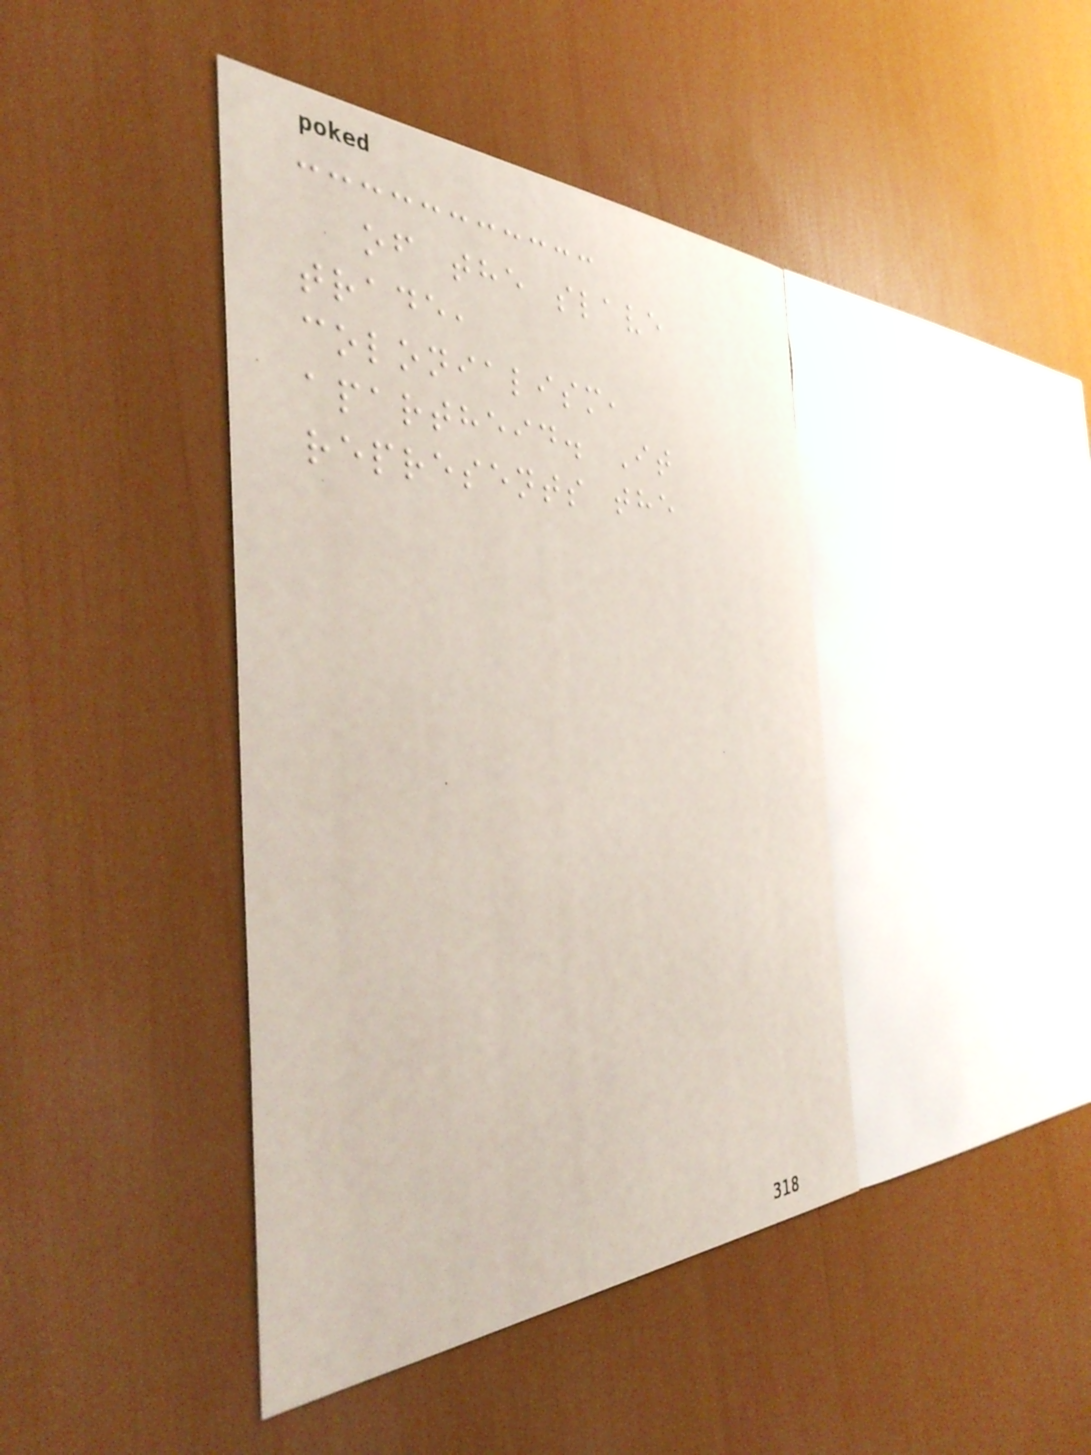of the slave
trade,
colonialism,
apartheid. It
represents the
